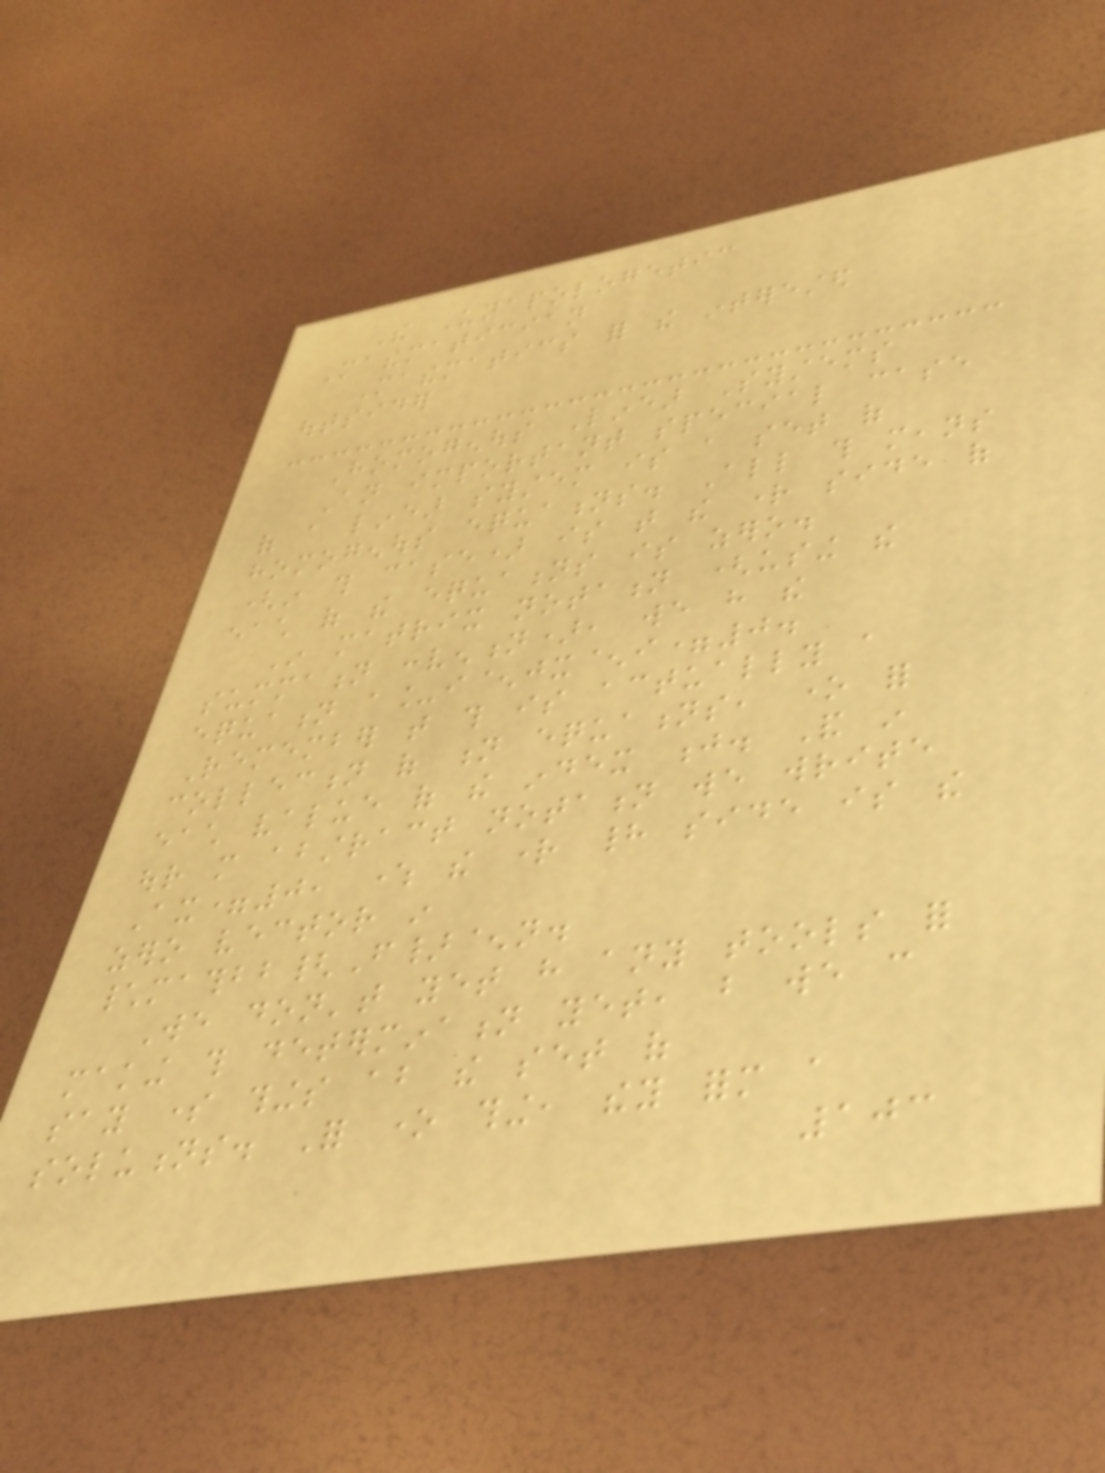The Unapologetic
Mathematician
Mathematics for the interested
outsider
Homogenous Linear Systems
An important special case
of a linear system is a set of
homogenous equations. All this means
(in this case) is that the right side of
each of the equations is zero.
In matrix notation (using the
summation convention), we have the
equation a_i^jx^i=0.
Remember that this is actually a
collection of n equations, one for
each value of the index j. And in
our more abstract notation we write
Ax=0, where the right had side is the
zero vector in
\mathbb{F}^n.
We don't yet have any tools for
making this determination yet, but we can
say some things about the set of
solutions. For one thing, they form a
103
